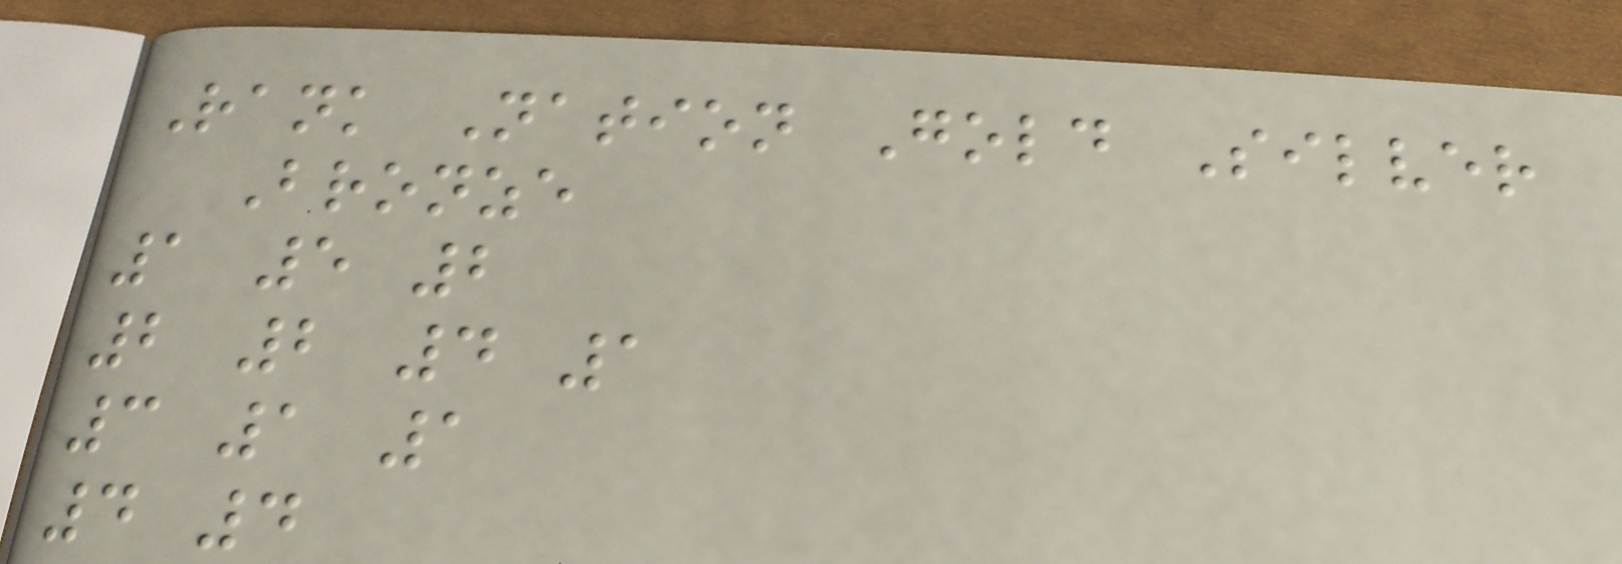Rank Nation Gold Silver
Bronze
1 5 2
2 2 4 1
3 1 1
4 4
